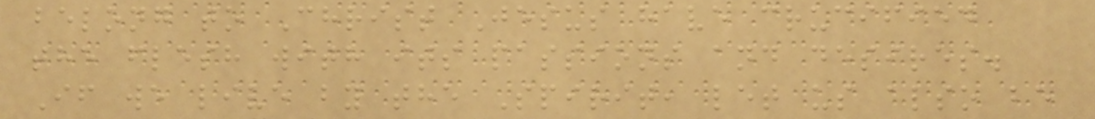belong to Christ Jesus have crucified
the flesh with its passions and desires.
If we live by the Spirit, let us also be
